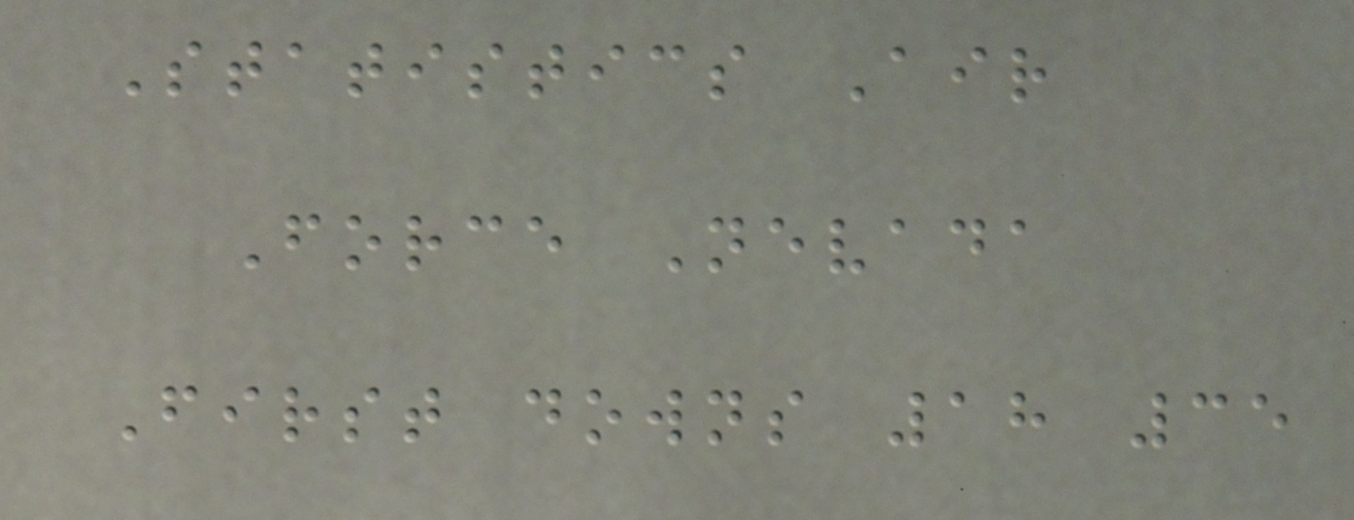Statistics Air
Force Nevada
First downs 18 35
